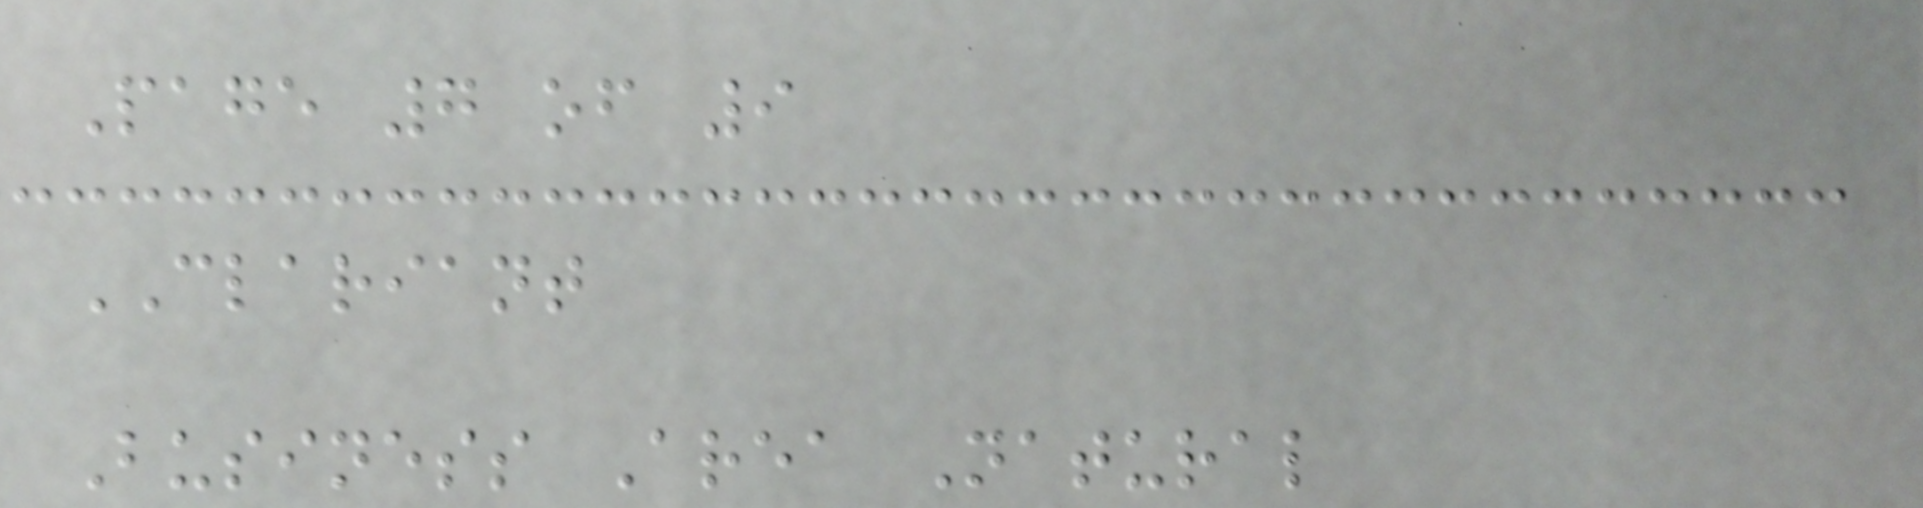Page 7 of 9
CLARIANT
Business Area Natural
